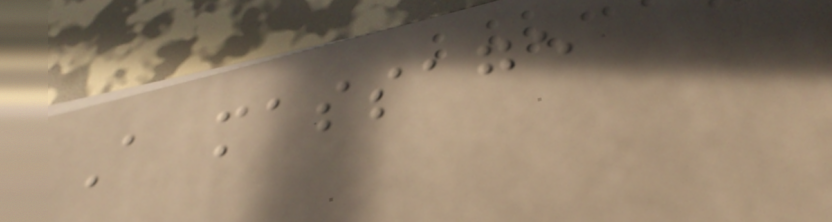A massage
